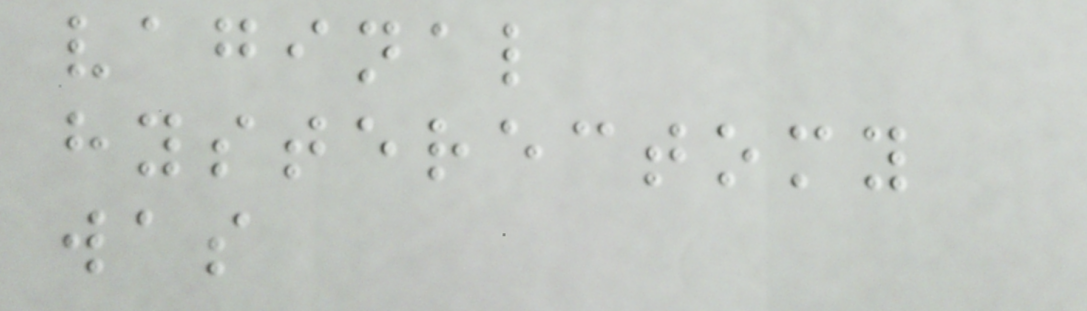vaginal
hysterectomy
was
